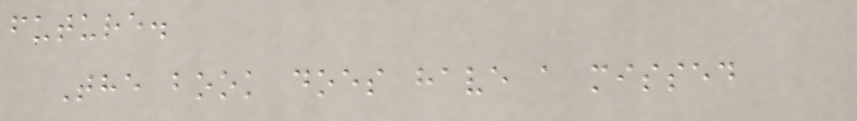future.
The book does have a missed
